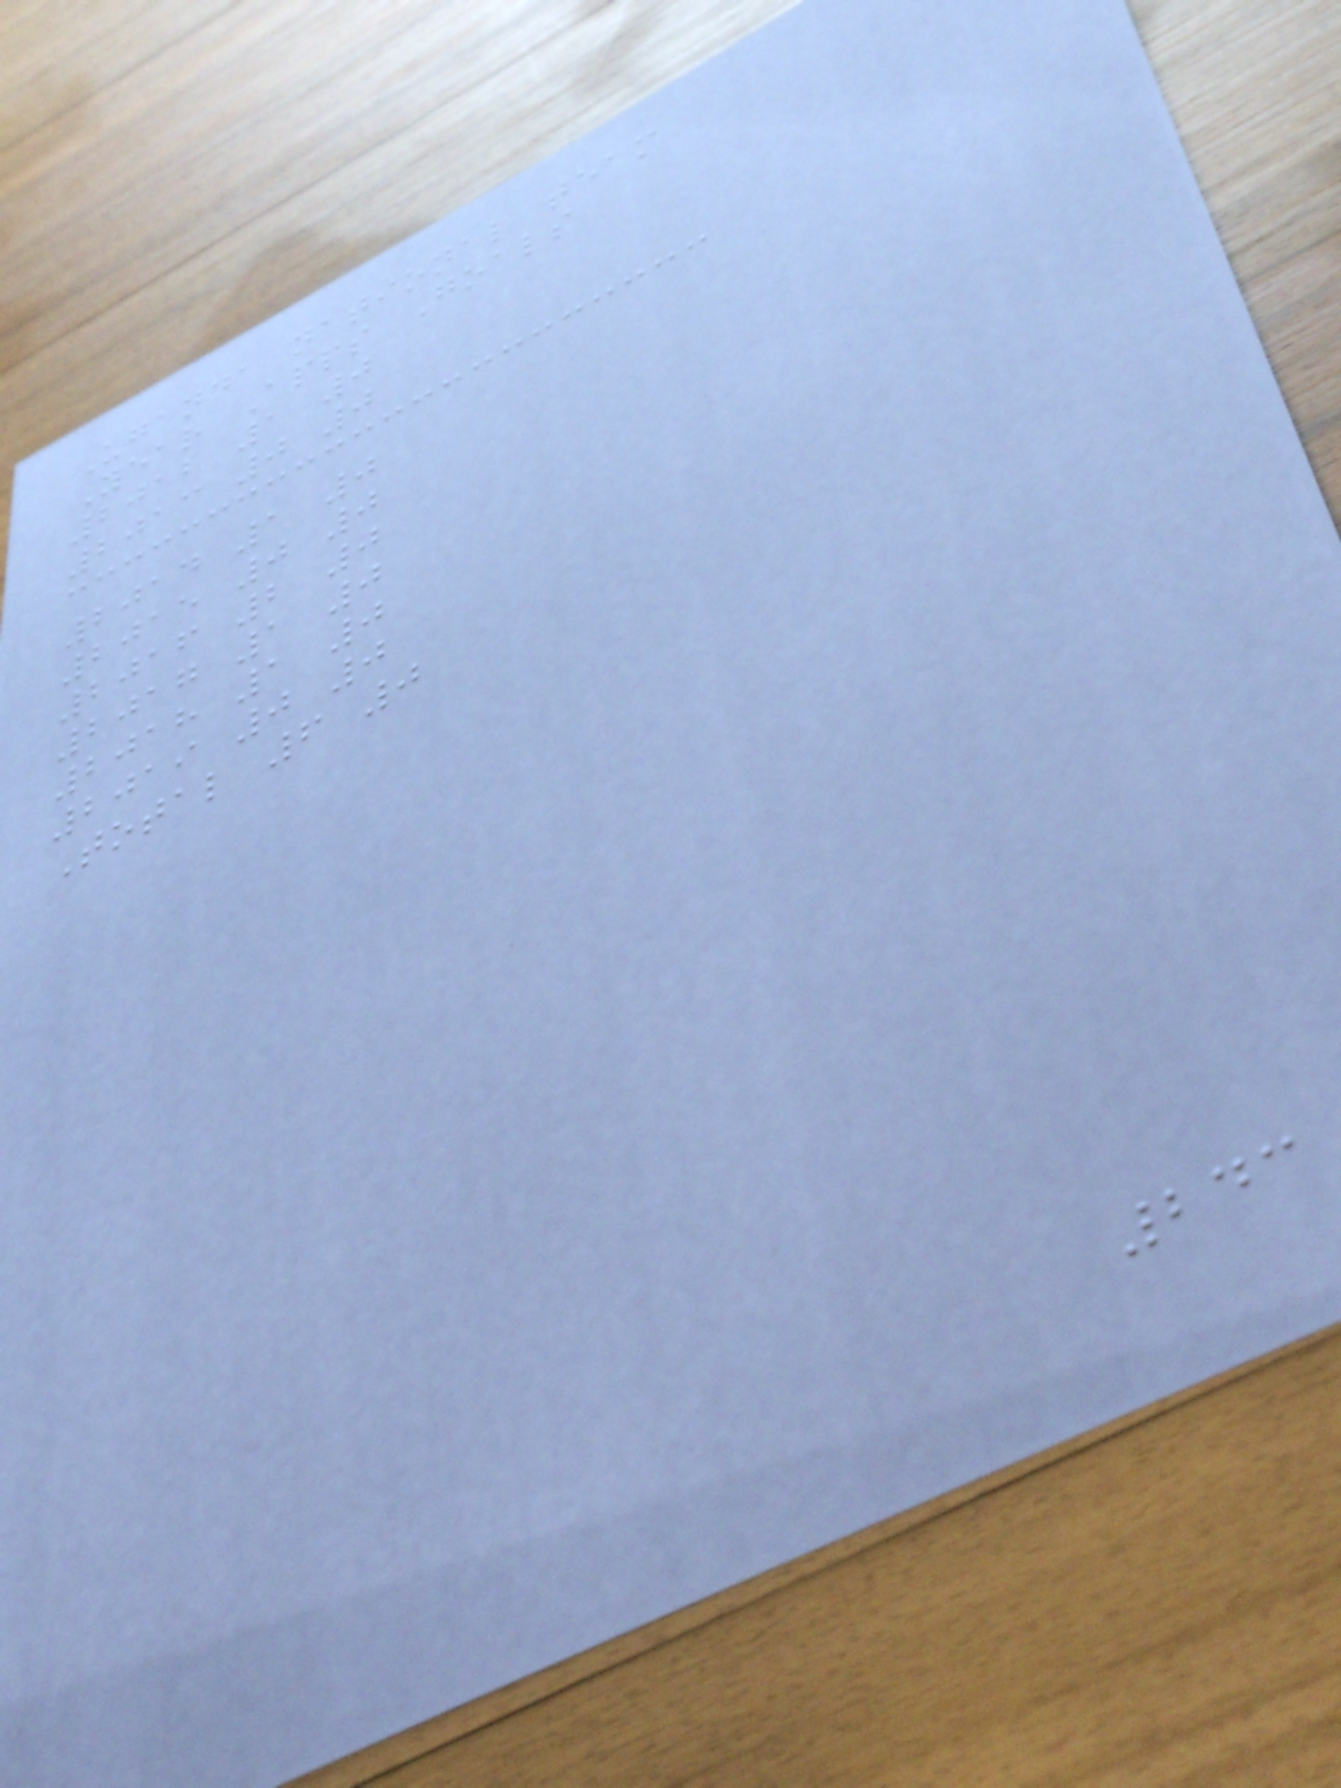Uganda national team
Year Apps Goals
2012 1 0
2013 0 0
2014 1 0
2015 0 0
2016 2 0
2017 1 0
2018 1 0
2019 0 0
Total 6 0
243
